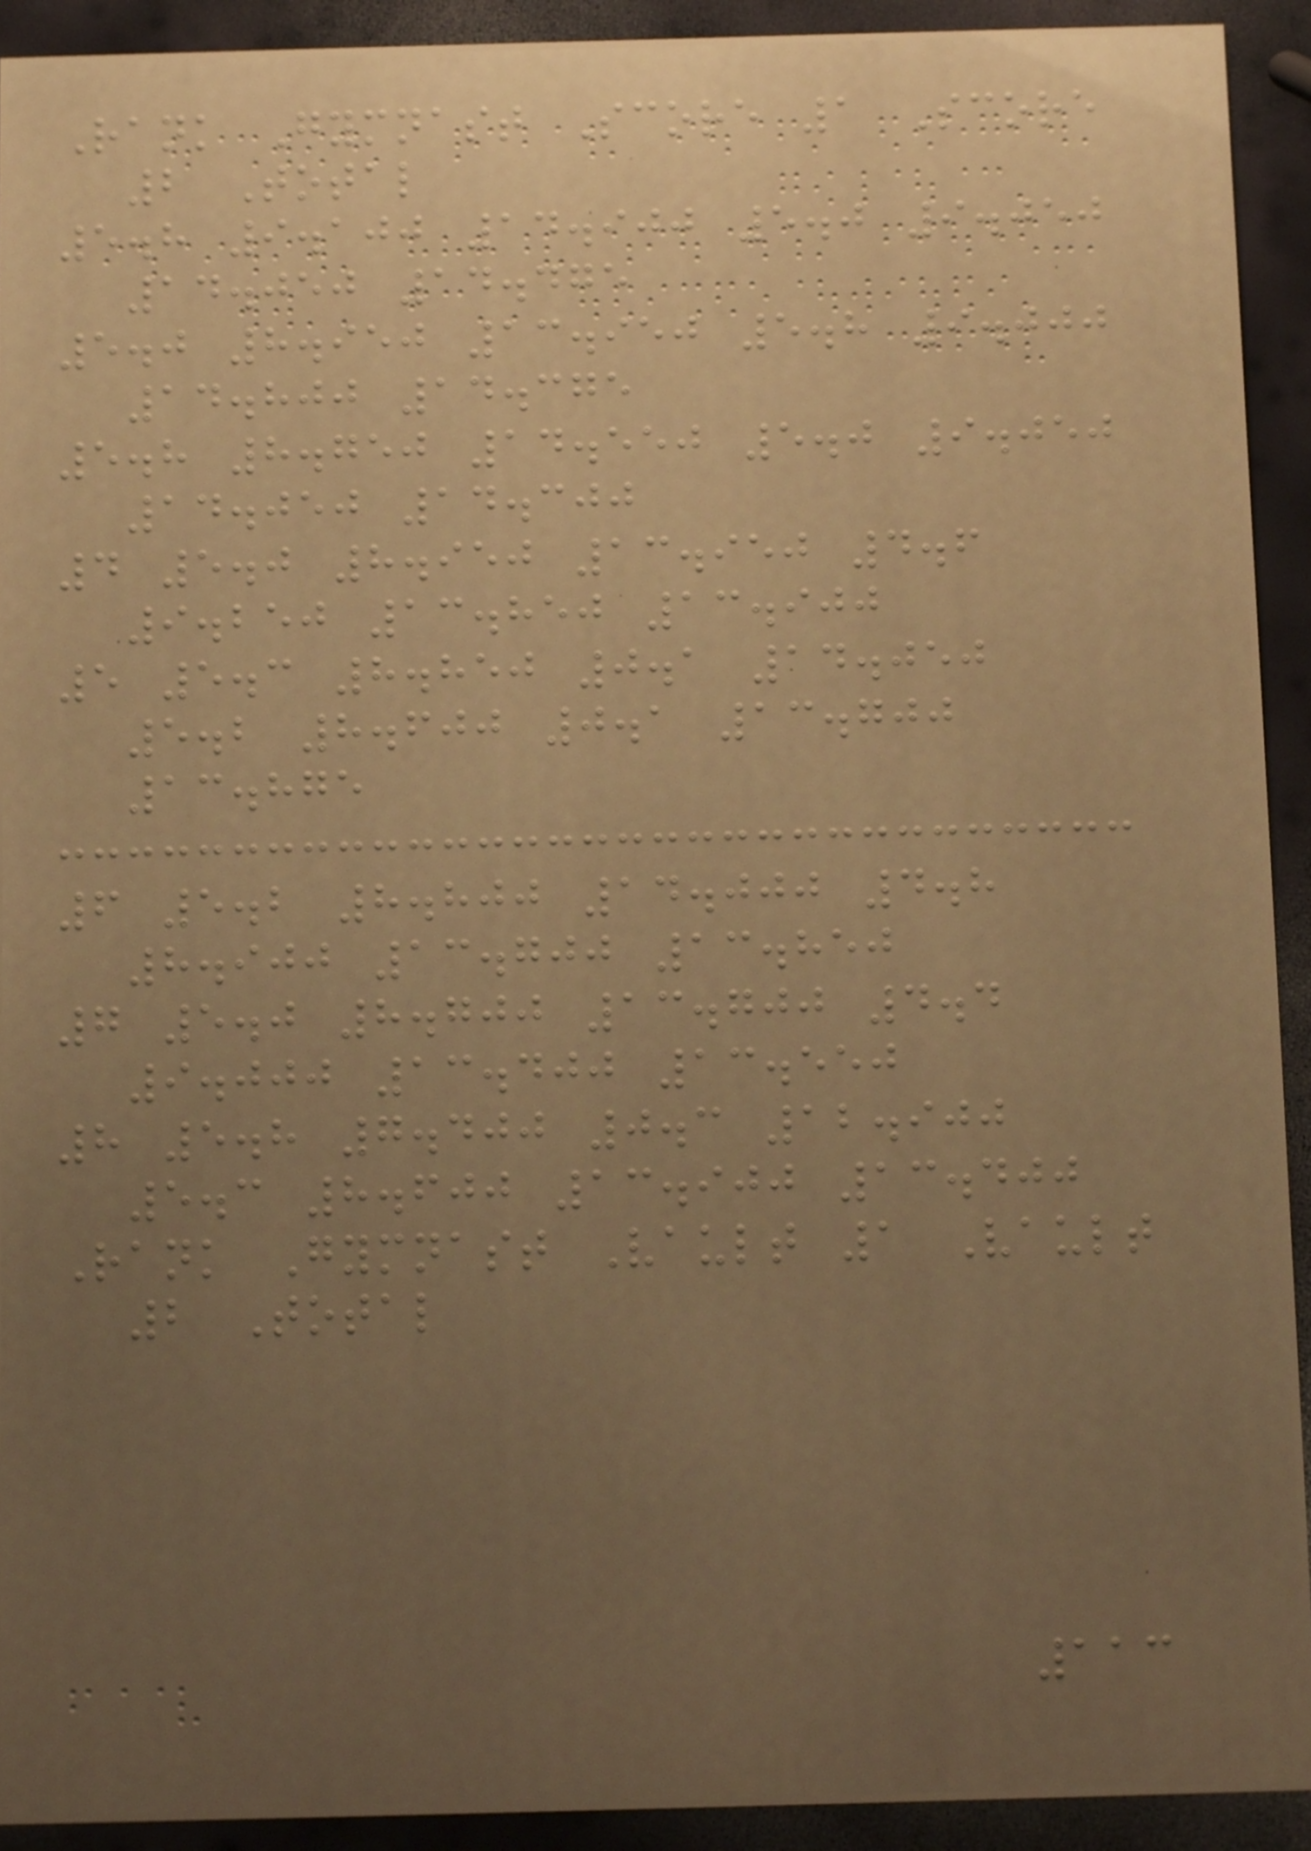Rank Gymnast Score 1 Score
2 Total
5.8 9.100 14.900 5.0 9.050
14.050 14.475
5.0 8.950 13.950 5.8 9.000
14.800 14.375
5.8 8.750 14.550 5.0 9.050
14.050 14.300
4 5.0 8.950 13.950 4.6
9.250 13.850 13.900
5 5.3 8.850 0.1 14.050
5.2 8.600 0.1 13.700
13.875
6 5.2 8.800 14.000 4.8
8.900 13.700 13.850
7 5.0 8.700 13.700 4.4
9.000 13.400 13.550
8 5.8 7.400 0.3 12.900
5.3 8.600 13.900 13.400
Rank Gymnast Vault 1 Vault
2 Total
113
